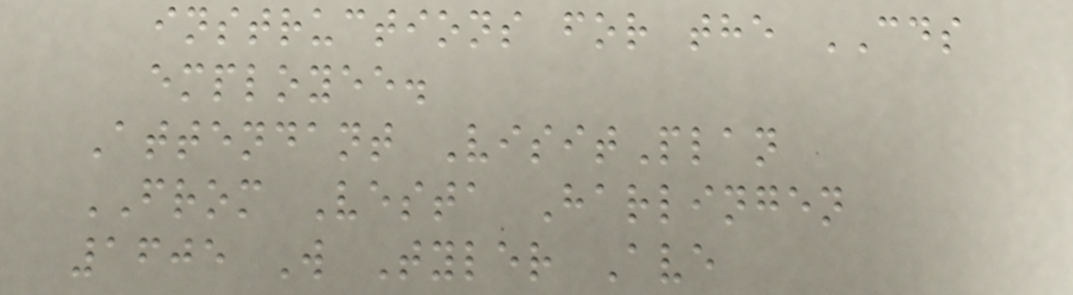instructions for the CDS
employee.
Attendant VisitPlan
FROM Vesta Harlingen
1605 W Tyler Ave
